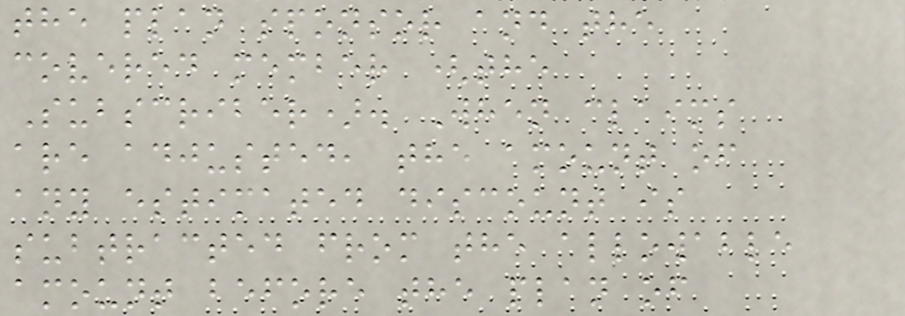the plan sponsor and the
covered member (the
Subscriber). When claims
are adjusted, the amount of
any estimated discount is
subtracted from the allowable
amount before the plan of
